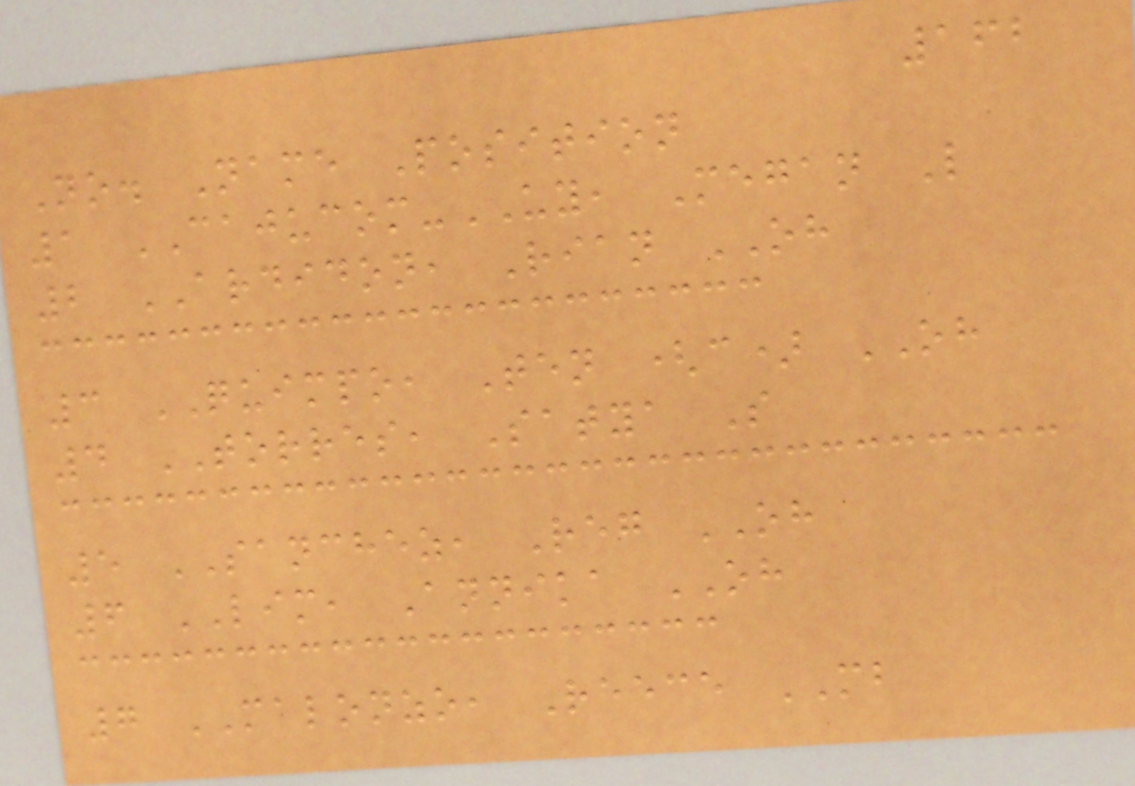162
No. Name Position
1 CAJUCOM-UY, Megan L
2 ARDIDON, Rian OH
3 QUIMPO, Ten (c) OH
4 TORRES, Satya S
5 SANCHEZ, Reg OH
6 LIM, Annika OH
7 MALONZO, Reece MB
